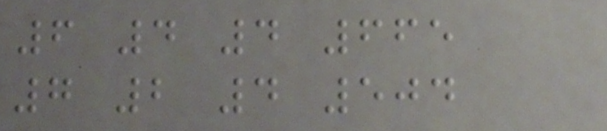6 4 4 665
7 2 4 504
